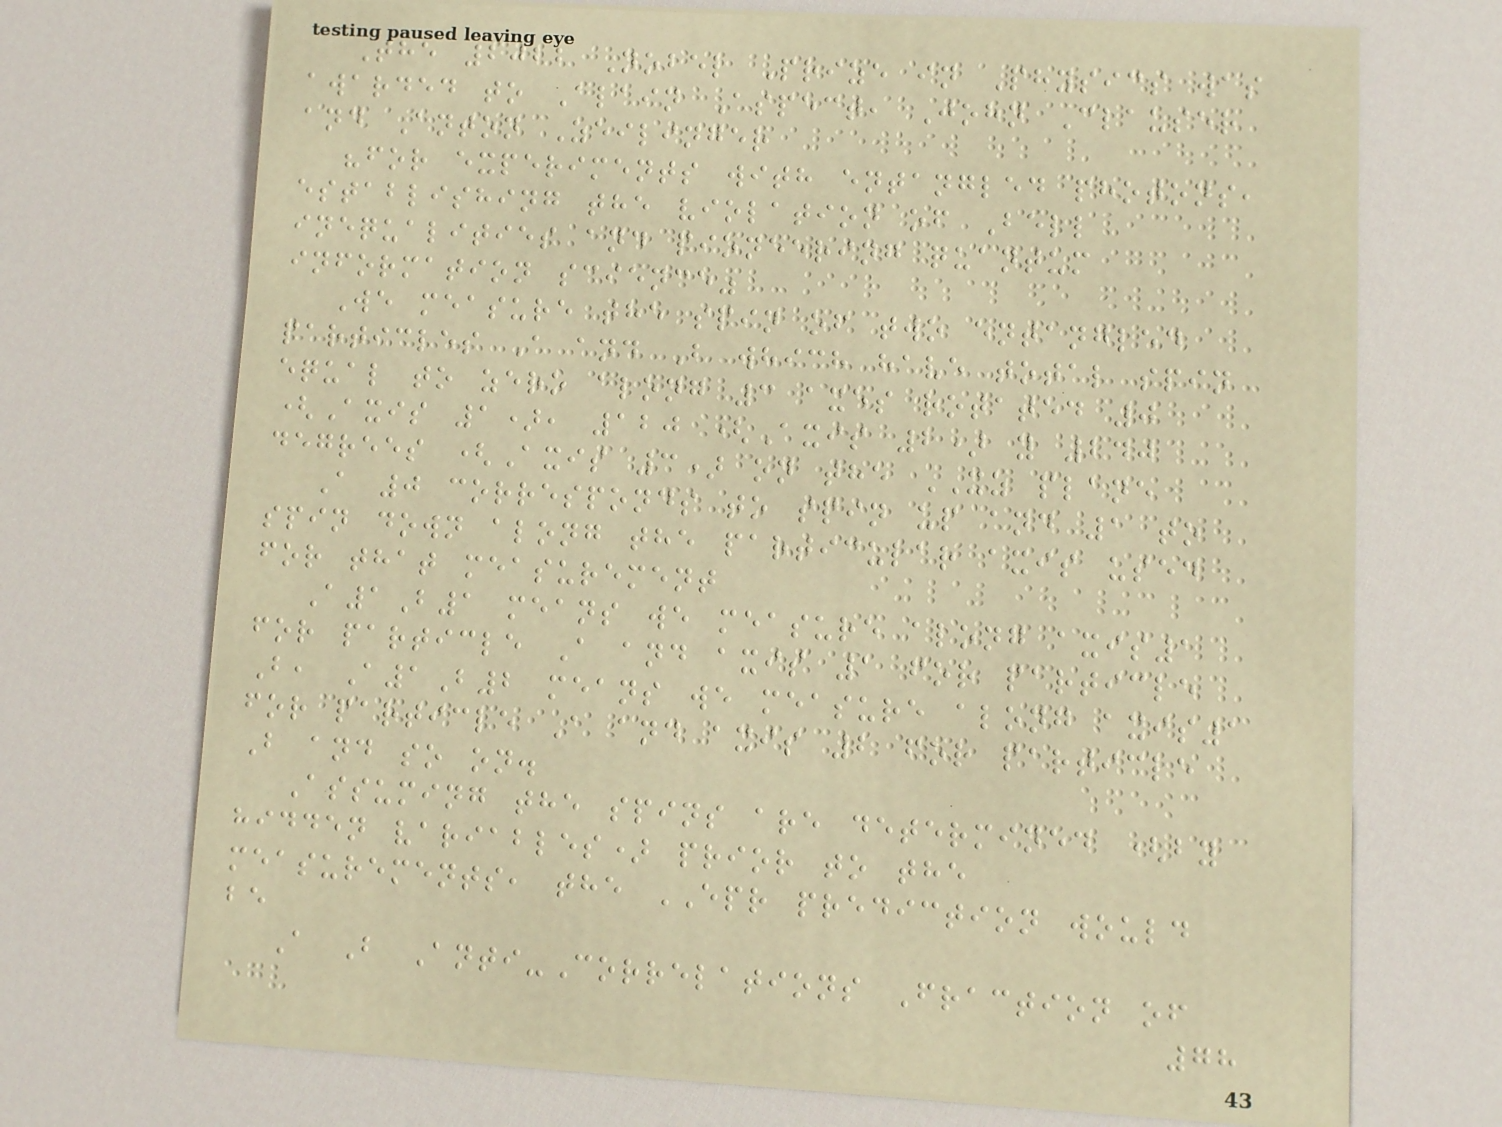The 2022 Nobel Prize in Physics was
awarded to Alain Aspect, John Clauser
and Anton Zeilinger
"for experiments with entangled photons,
establishing the violation of Bell
inequalities and pioneering quantum
information science"
We measure the spin of two entangled
particles A and B which have total spin
equal to zero along 3 axes rotated 0
(Axis 1), 120 (Axis 2) y 240
degrees (Axis 3) on the XZ plane
A 0 corresponds to spin up and 1 to
spin down along the particular axis used
for that measurement
A1B1 means we measure along axis1
for particle A and axis 1 for particle
B, A1B2 means we measure along axis1
for particle A and axis 2 for particle
B and so on.
Assuming the spins are determined (by
hidden variables) prior to the
measurements, the EPR prediction would
be
A B Anti-Correlations Fraction of
78
